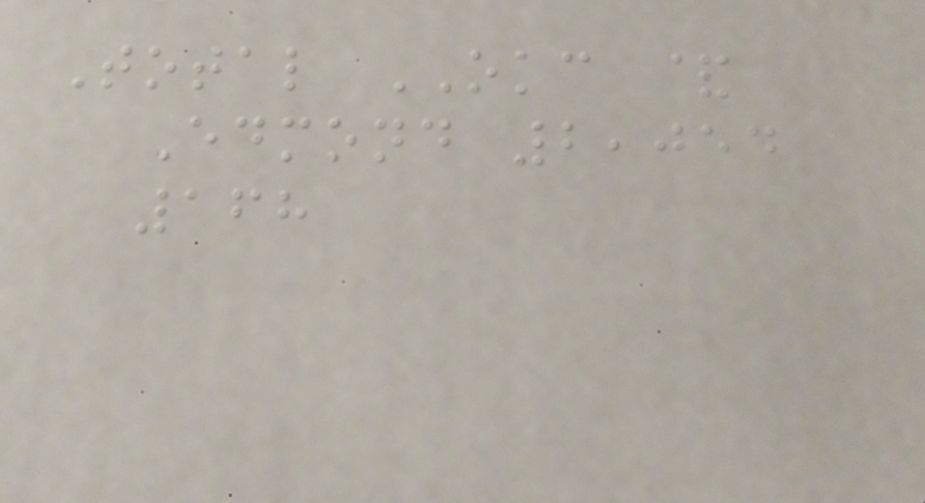Total OKC &
Edmond 2,054
168
